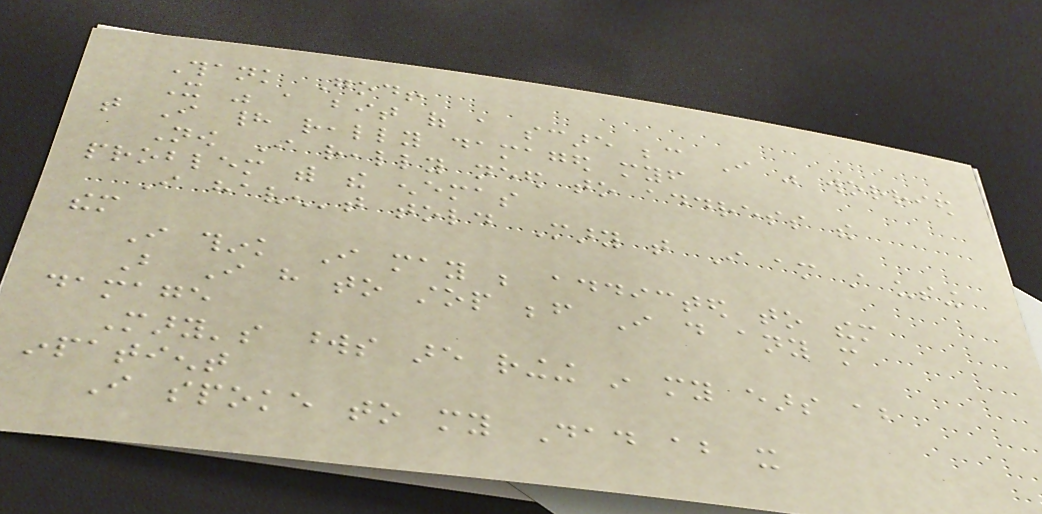Thank God!
It was a bit of a scare because I was worried
that I had really damaged myself
Now I really need to address the
problem with the enemas
I haven't told Mary that I am still using
them
I think I may be addicted to them
But I have to stop before I do any more
damage
Mary's words are ringing in my ears about
inpatient
I spoke to my Dad about it
